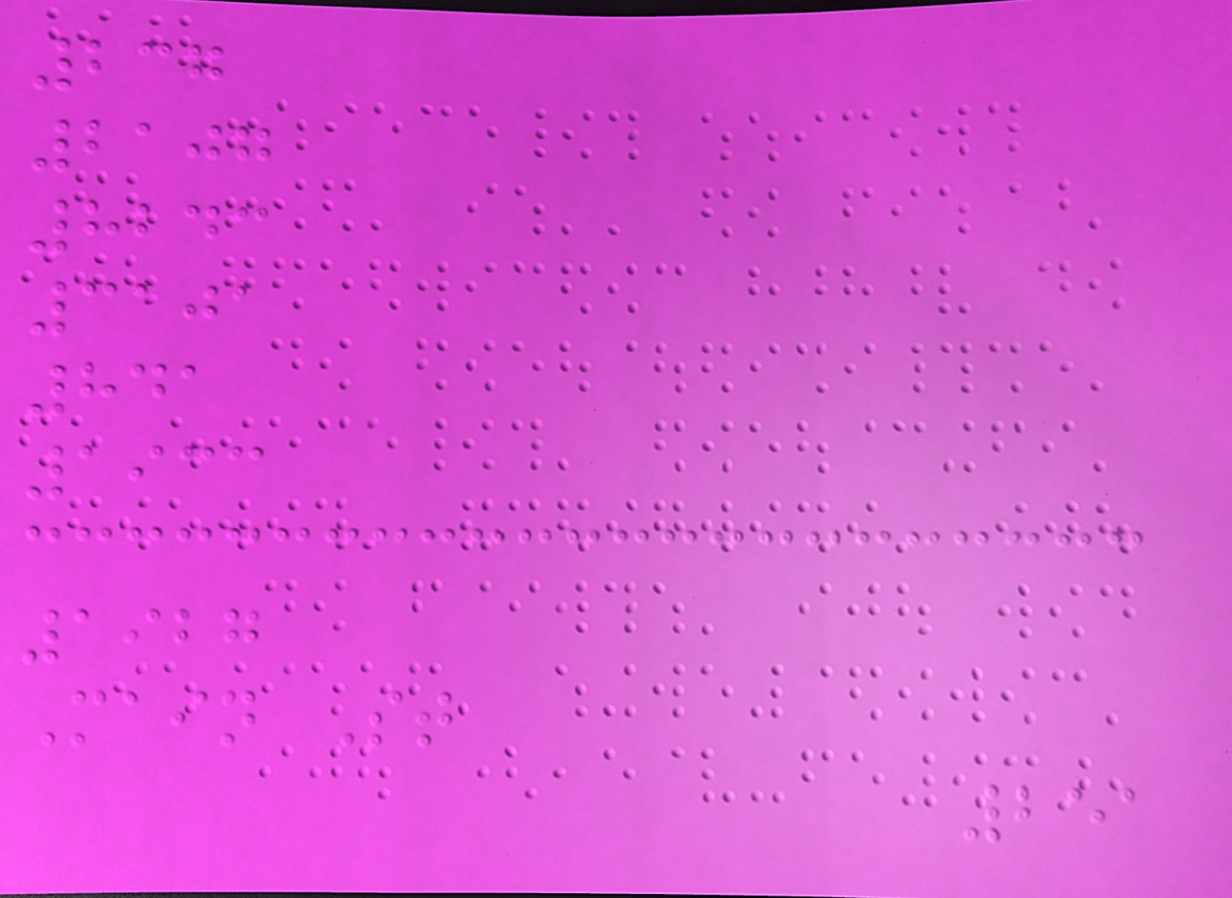237
2107
8243
3101
841
1933
1927
Main St
251
